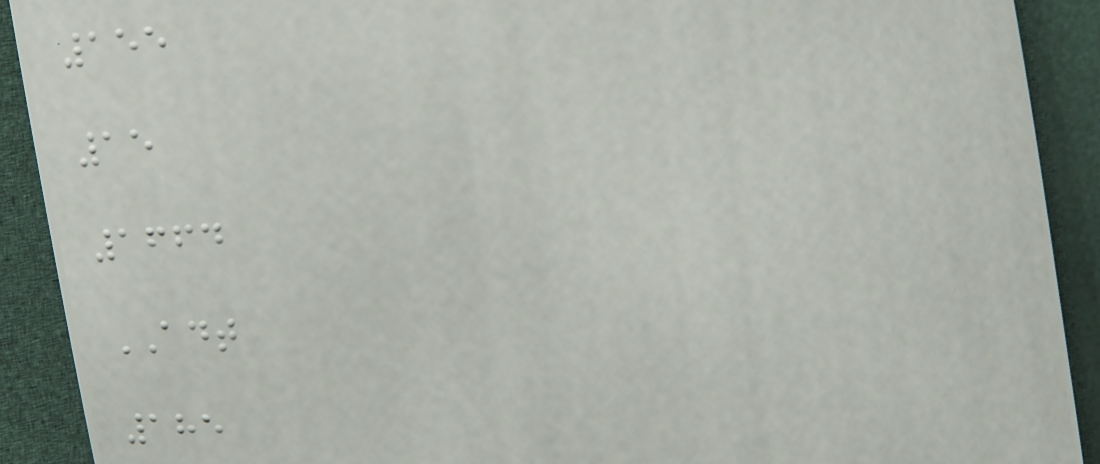155
15
1664
ADT
185
